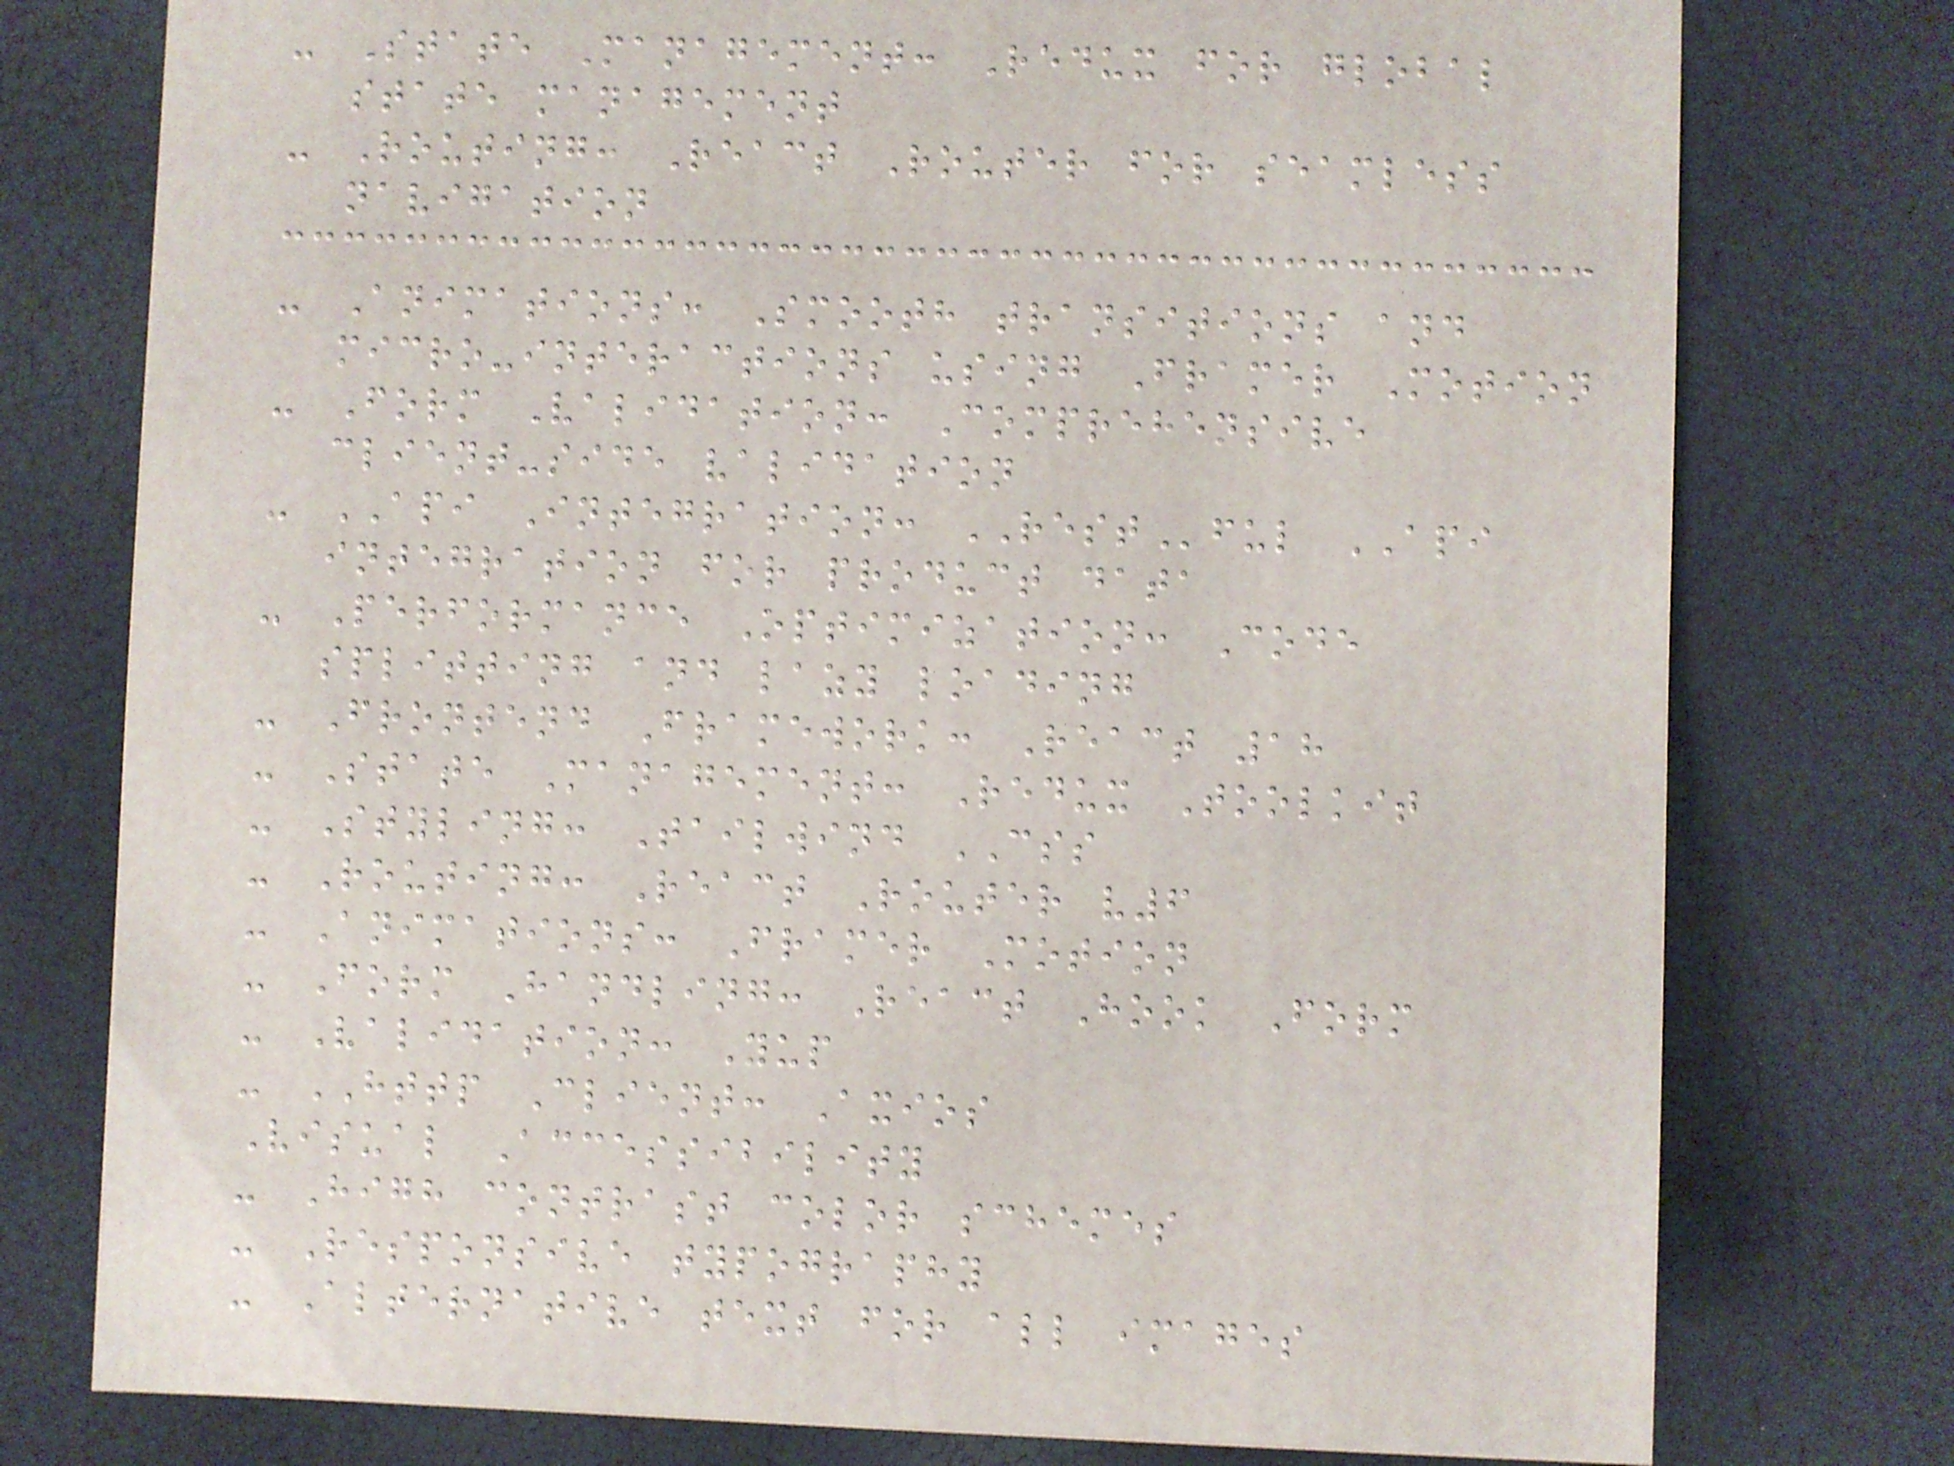- State Management: Redux for global
state management
- Routing: React Router for seamless
navigation
- Animations: Smooth transitions and
micro-interactions using Framer Motion
- Form Validation: Comprehensive
client-side validation
- API Integration: RESTful API
integration for product data
- Performance Optimization: Code
splitting and lazy loading
- Frontend Framework: React 18
- State Management: Redux Toolkit
- Styling: Tailwind CSS
- Routing: React Router v6
- Animations: Framer Motion
- Form Handling: React Hook Form
- Validation: Yup
- HTTP Client: Axios
Visual Accessibility
- High contrast color schemes
- Responsive typography
- Alternative text for all images
